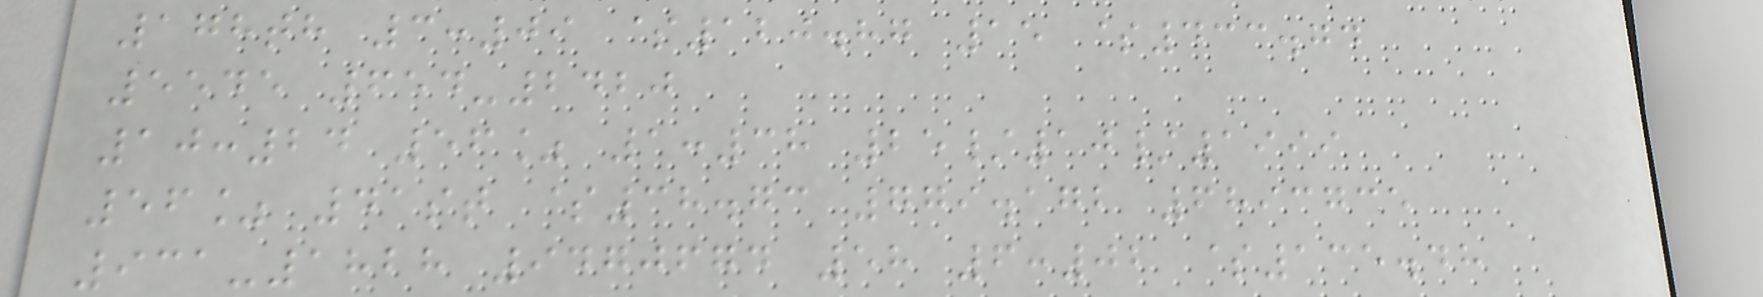178th 3:09 $120.87 15 $433.74
5545 654-2420
10:24 56% 1:38 25/10/1999
56% 41st $38.73 779.172 6893735
931-1828 9470674 58 6:02 $135.48
